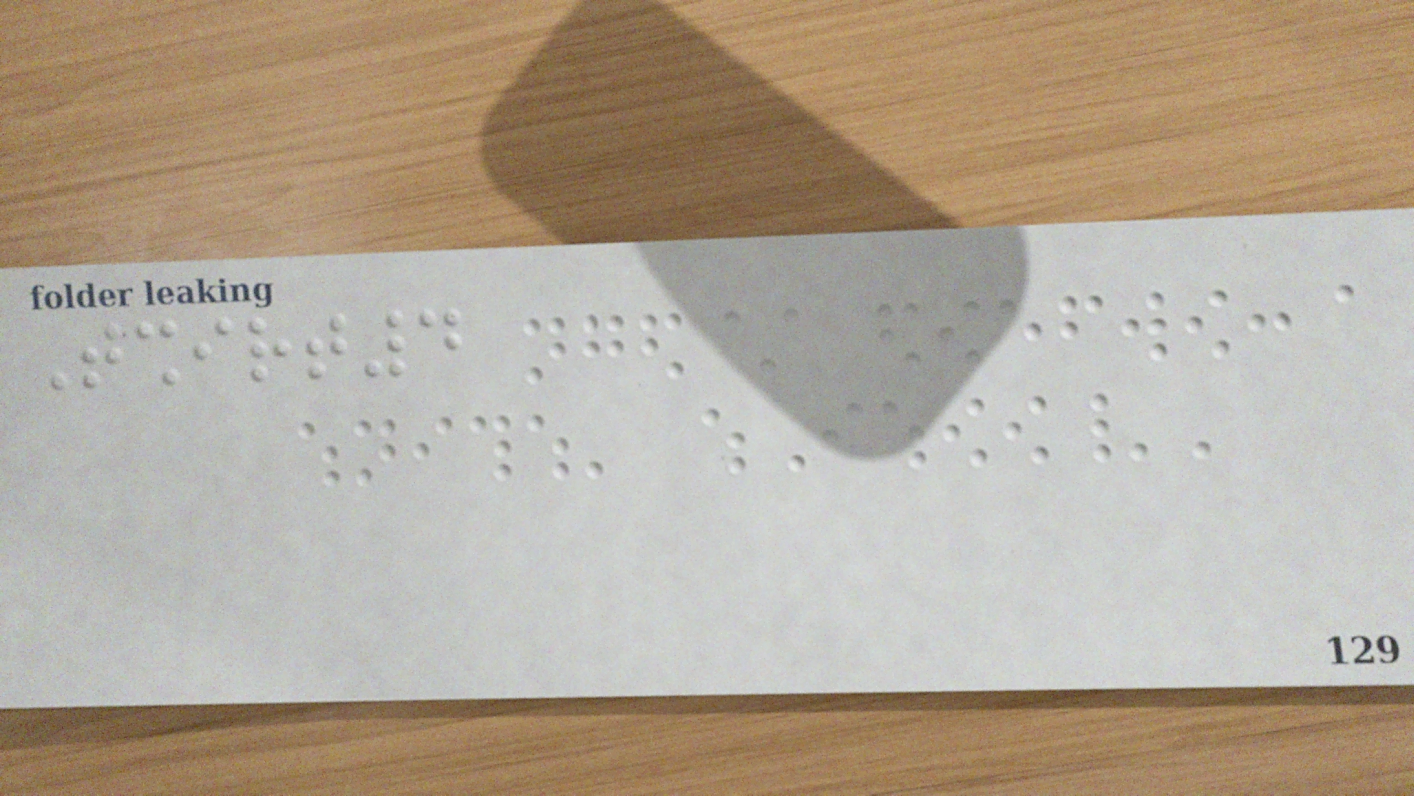Tshirt4
